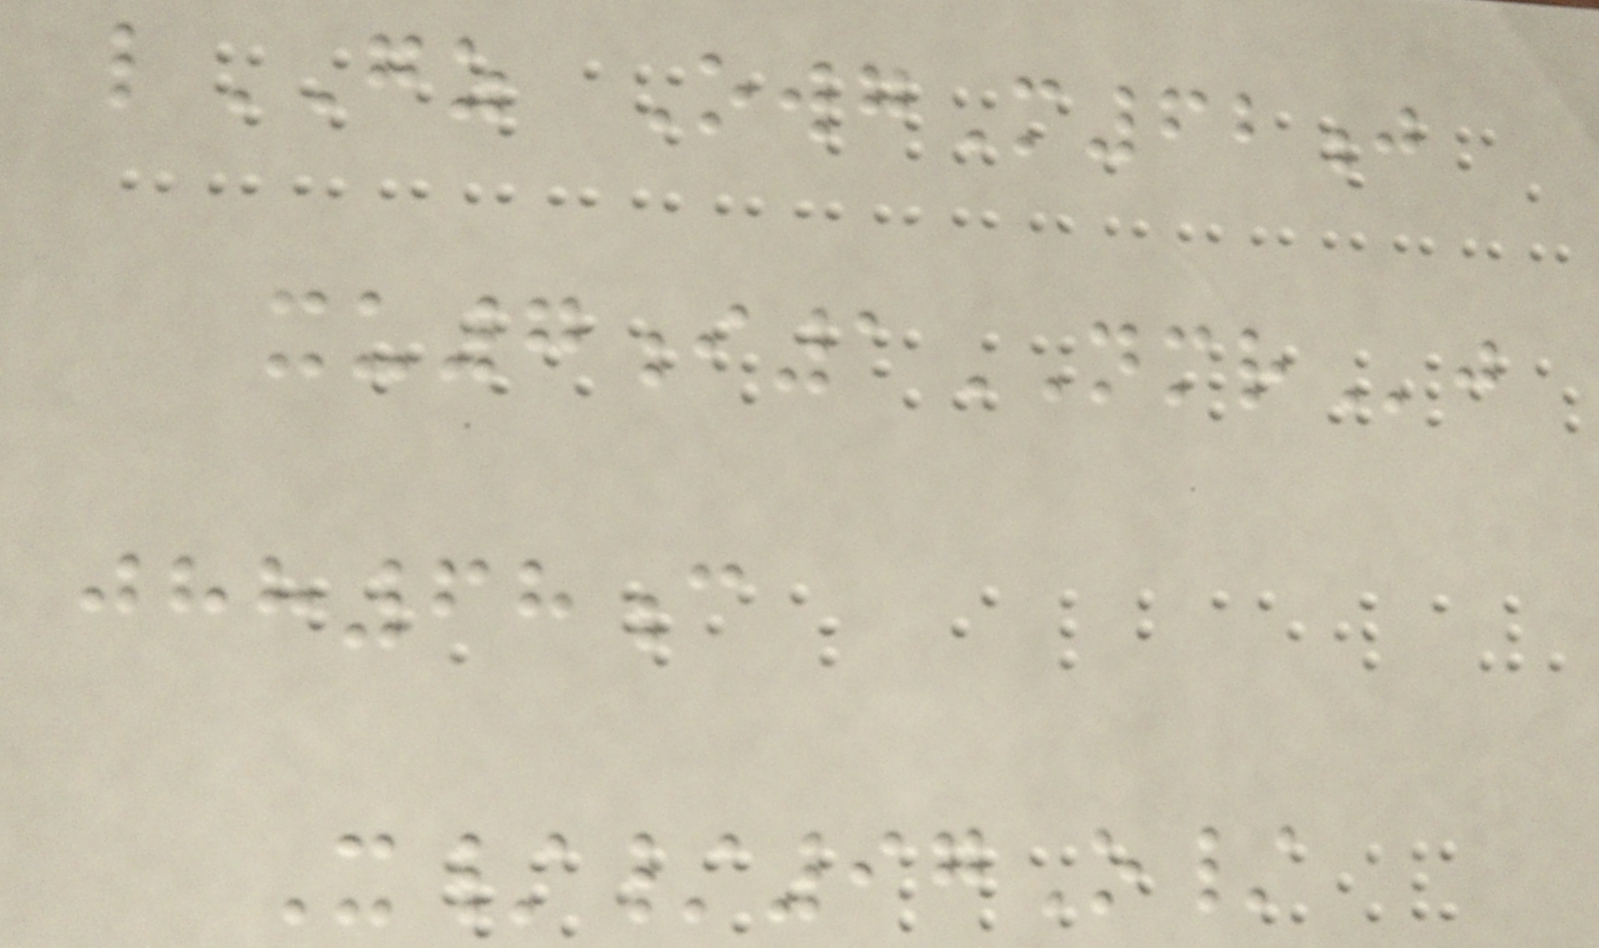lGZ OwgM62j
xu7i1NMRj
jhh68c
X//97O/
